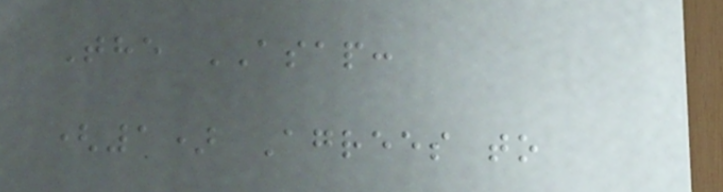The ASAP:
(1) Agrees to
